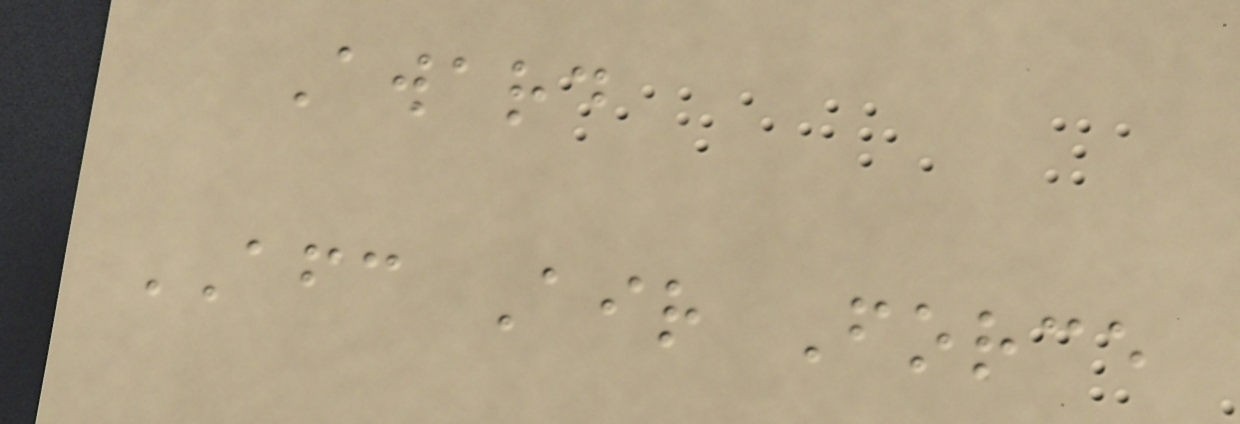Award
AFC Air Force
